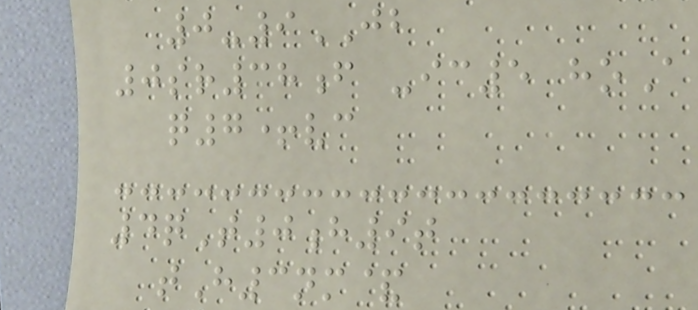0-9JB
0sr38f -ic5 hoA
q7+vc
4qT0h9t
tH3nm&
